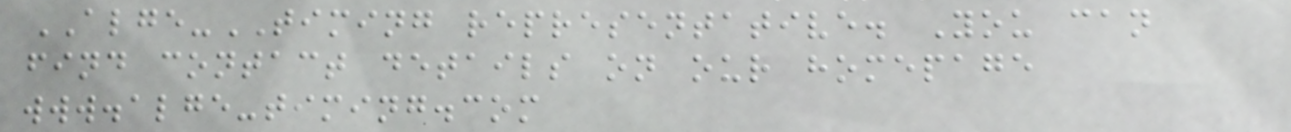ALGE-TIMING representative. You can
find contact details on our homepage
www.alge-timing.com
